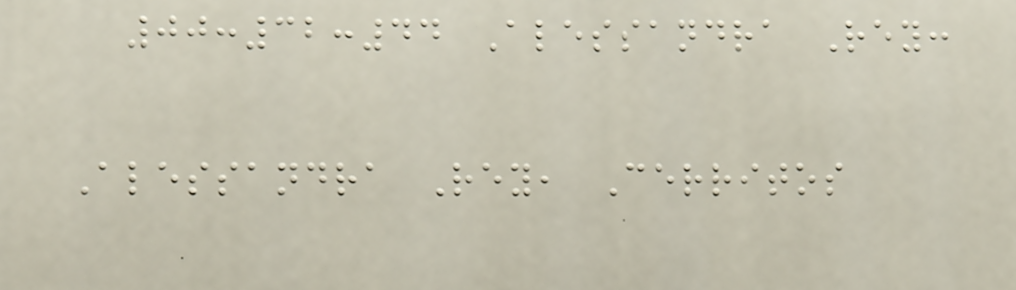00:32:44 Alessandra Rey:
Alessandra Rey, Cerritos
